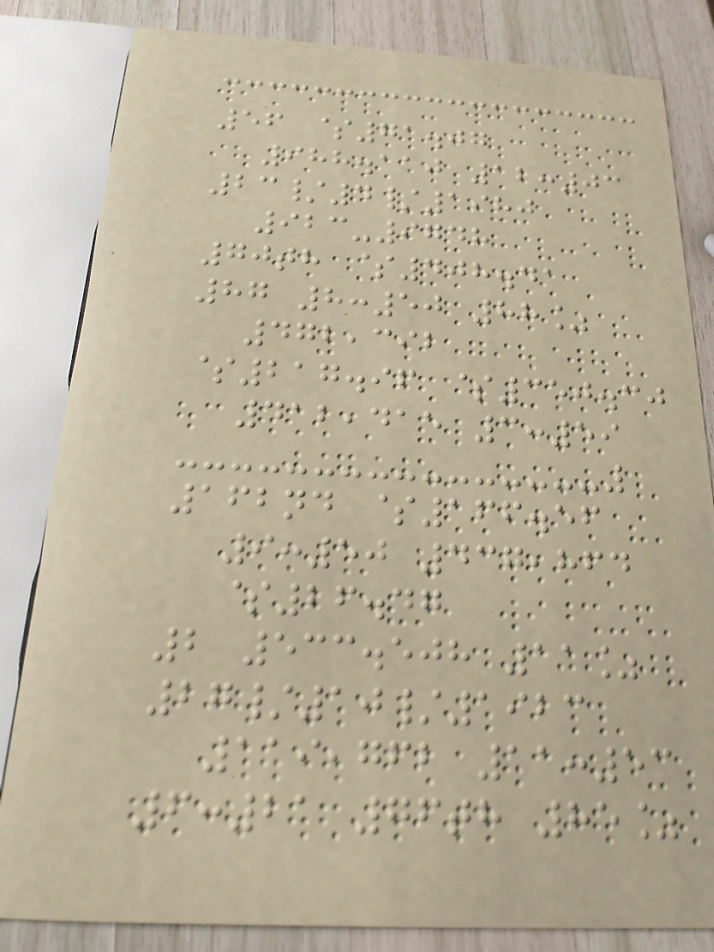56 $71.07
988.110 12:03
23/4/1980
923-9748
70th $408.41
87 8:50 88%
472,392
$217.96 $350.30
412,415 3:59
162nd $166.56
9:50 437,864
$26.47
2 533.508 11%
27/10/1923
119,762 11:53
6:21 76th 85%
